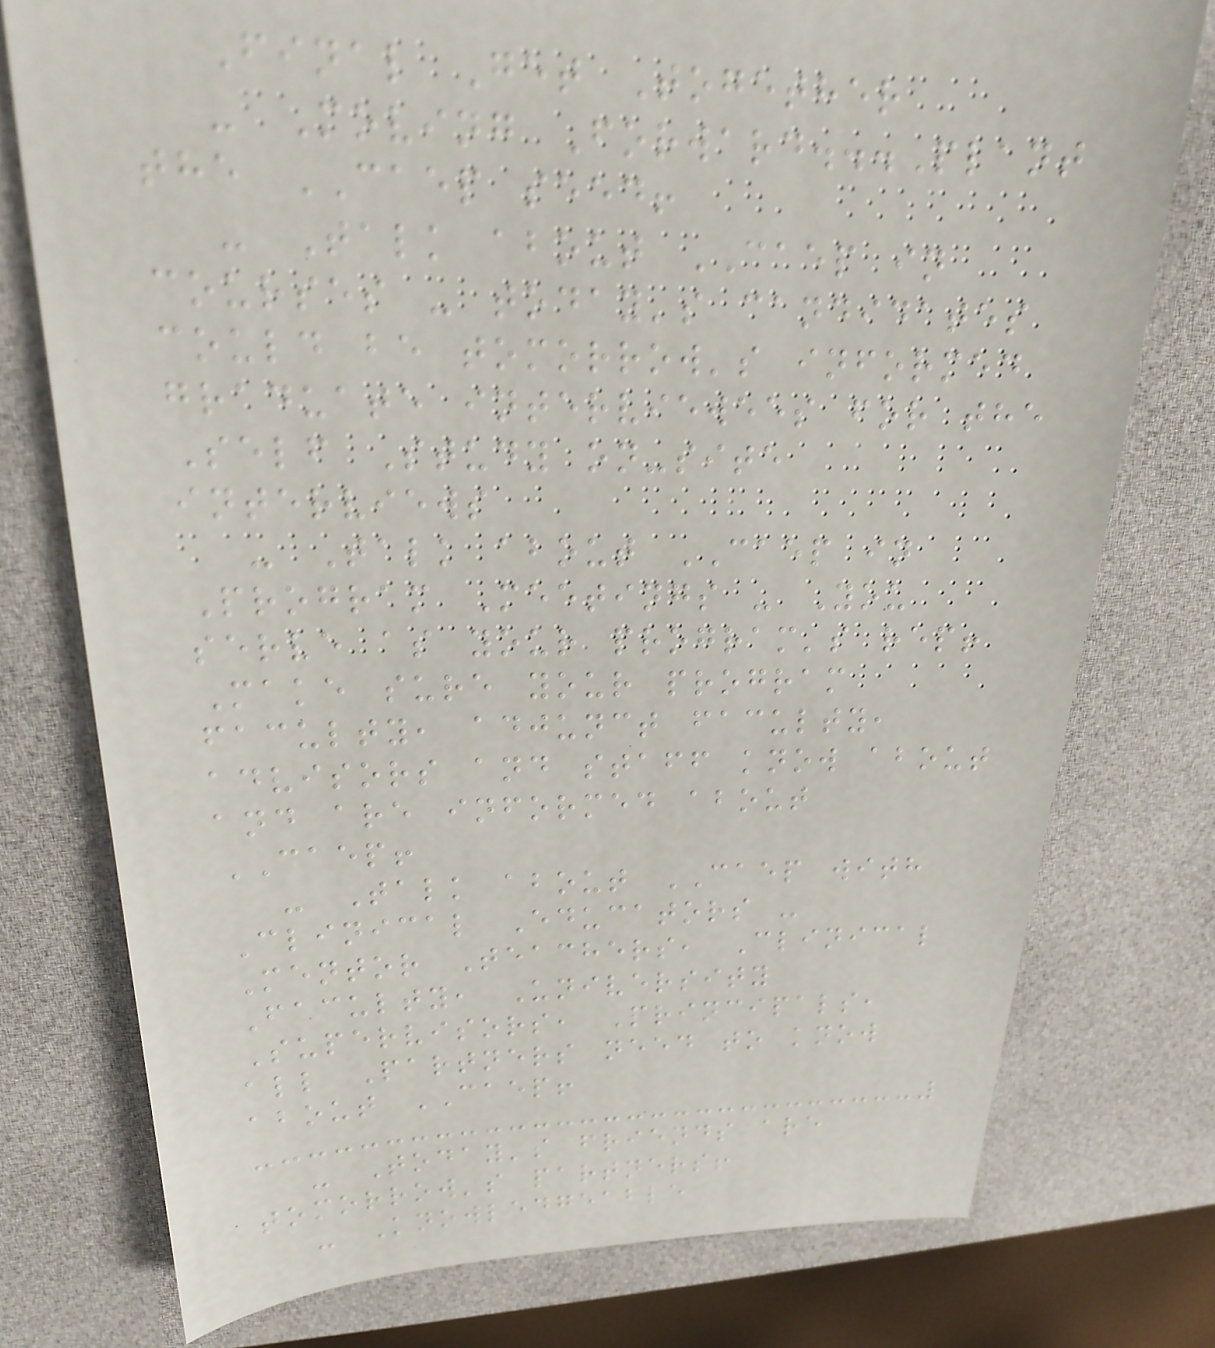Final Get Together
- Moving Forward...Plant
the CAEP seed!
- Talk about CAEP in
courses - today's candidates
could be tomorrow's informed
graduate interviewees for the
Self Study on-site
interviews
- Talk about CAEP in
Program Meetings - You
serve as your program's rep!
Make sure your program
faculty, adjunct faculty,
advisors and staff know about
and are informed about
CAEP!
- Talk about CAEP with
Clinical Educators -
Mentor Teachers, Clinical
Faculty, University
Supervisors, Principals,
all Partners need to know
about CAEP!
- Today's friends are
tomorrow's partners!
- Knowledgeable
